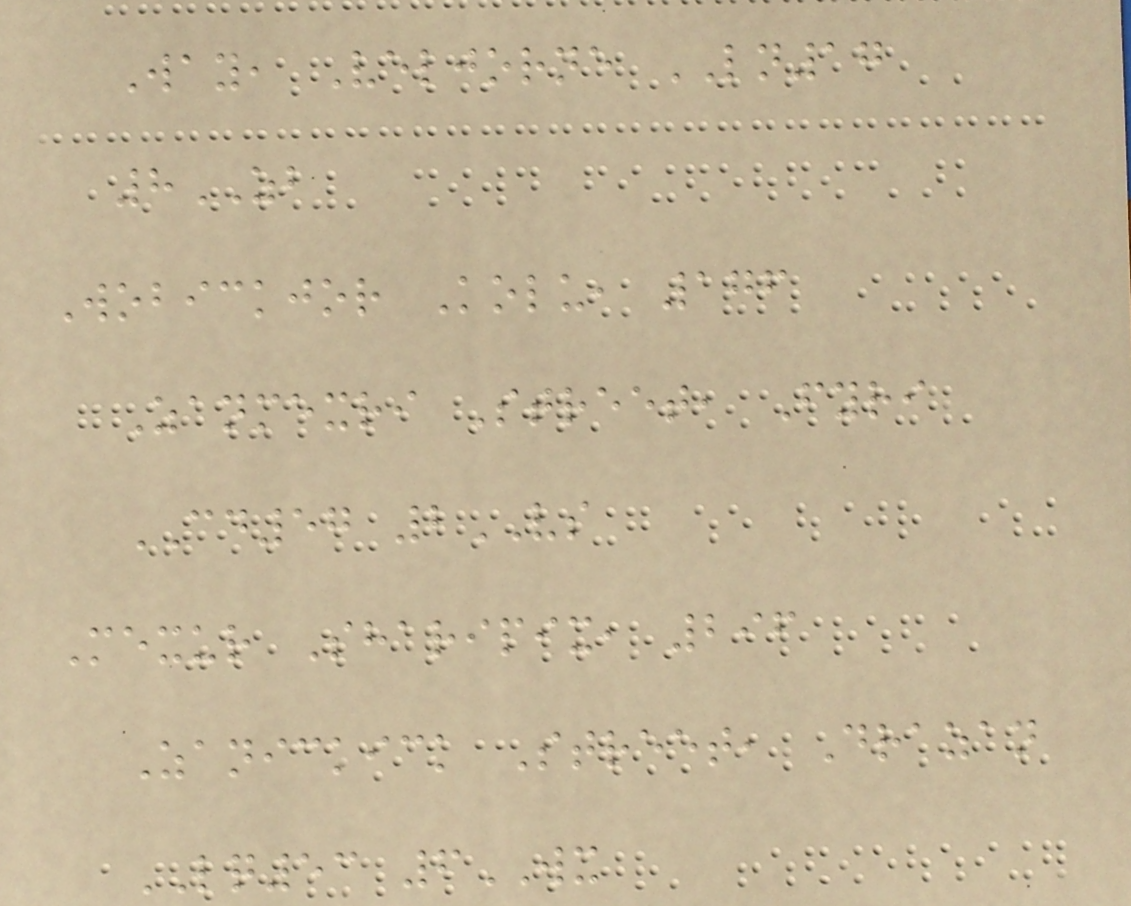Way, Veljorne LN17
8ZB
Wobickjor Kolu, 176
Zanmexri Street, Fyri
CD57 2VS
Mexur Sharipix, 296
Zanickick Street, Drazan
LQ53 6WX
